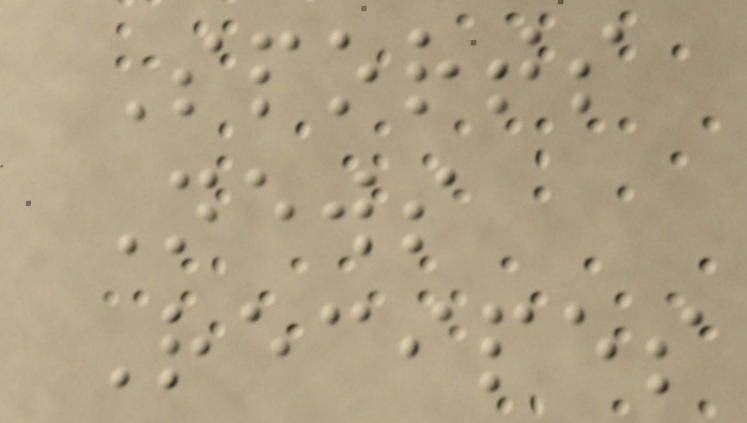Sports
News
Recipes
